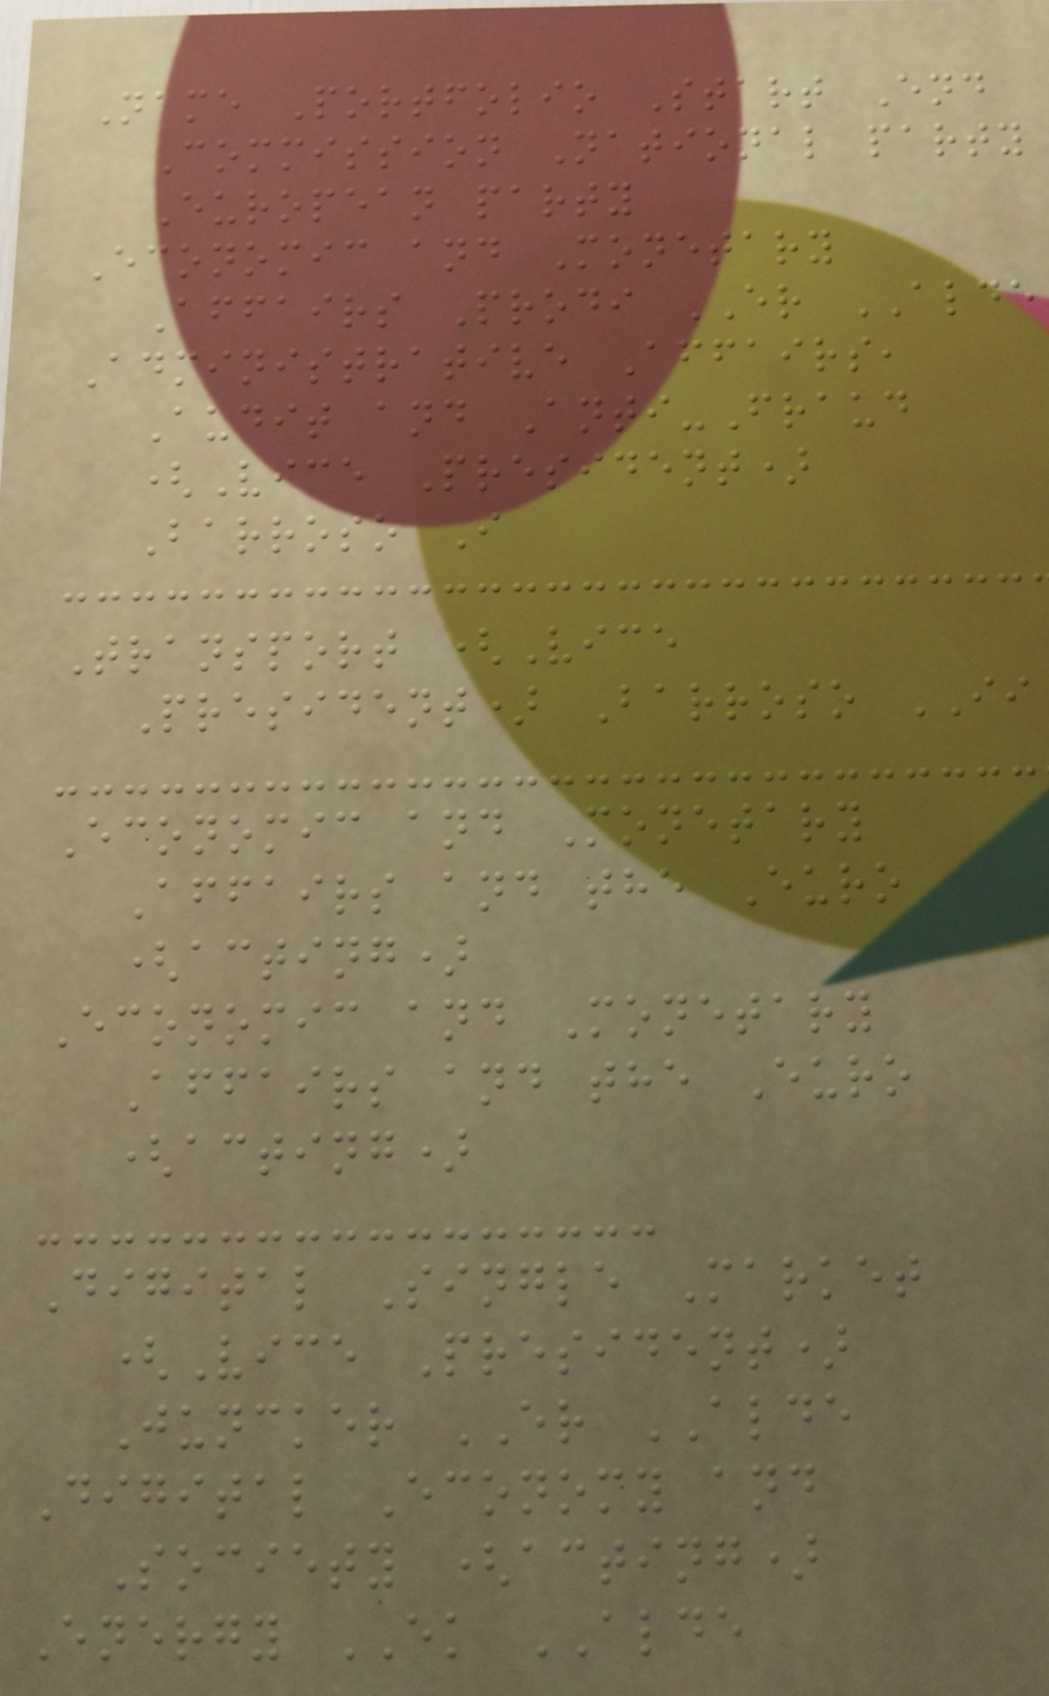Name Portfolio Start End
Commission National party
European party
Economic and Monetary
Affairs Prodi ER ALDE
Administrative Affairs,
Audit and Anti-Fraud
(Vice President)
Barroso I
Transport (Vice
President) Barroso II
Economic and Monetary
Affairs and the Euro
(acting)
Economic and Monetary
Affairs and the Euro
(acting)
Digital Single Market
(Vice President)
Juncker ER ALDE
Digital Economy and
Society (acting)
Energy EK ALDE
